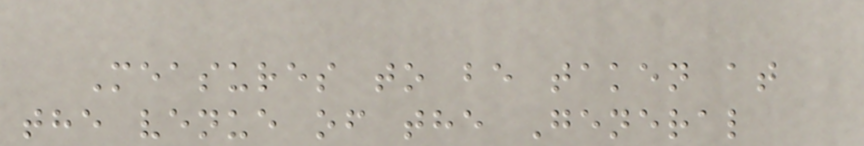Measures to be taken at
the venue of the General
